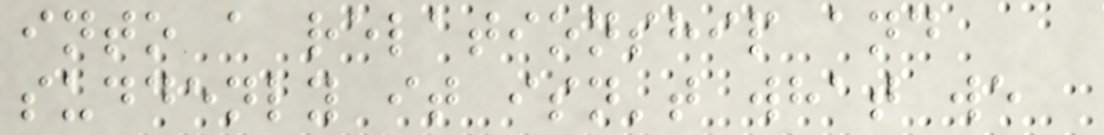into a relationship and
suddenly it isn't what we
